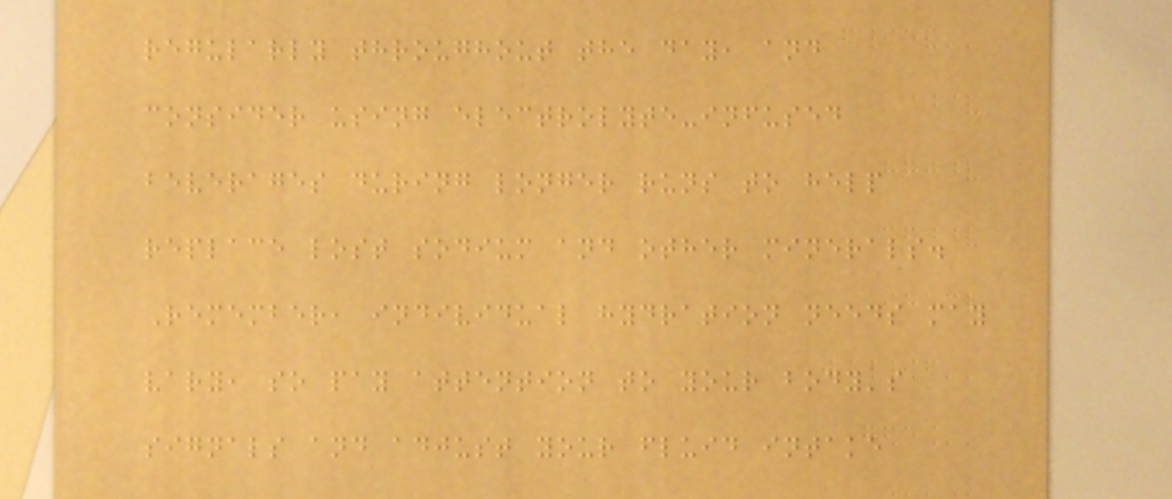regularly throughout the day, and
consider using electrolyte-infused
beverages during longer runs to help
replace lost sodium and other minerals.
Remember, individual hydration needs may
vary, so pay attention to your body's
signals and adjust your fluid intake
